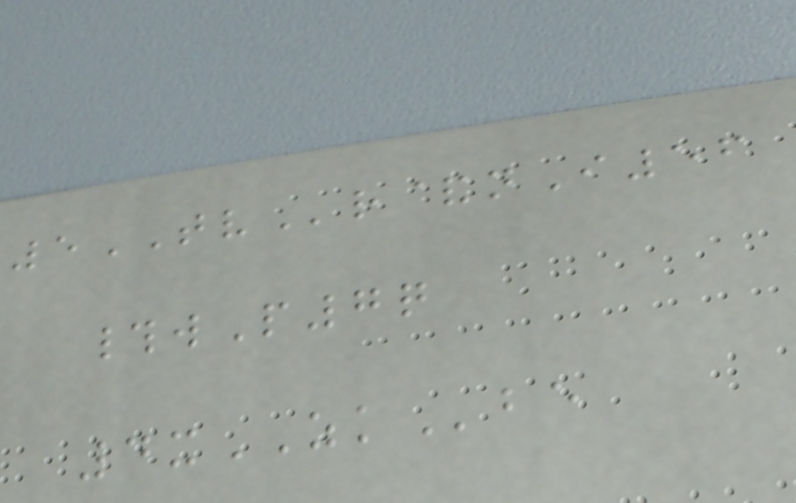5TVr&nI56
#wP7q
4xZKbe
